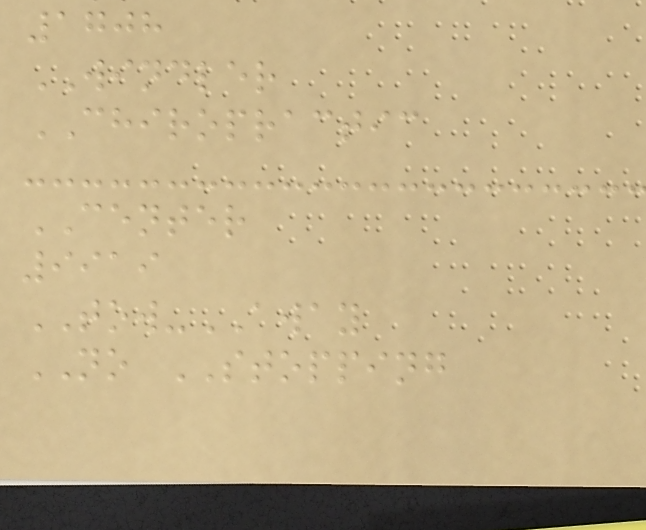1708
WINDLER
CHIROPRACTIC
CENTER
9919
TOW-AWAY
NO STOPPING
